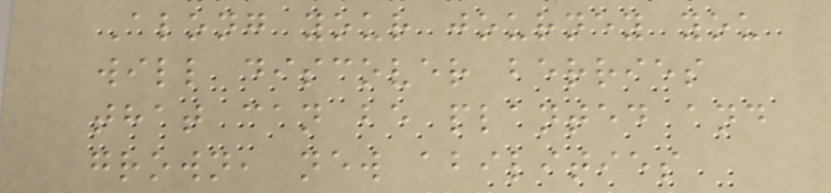Along your journey you
will discover berries
that can be planted and
grown, new abilities
